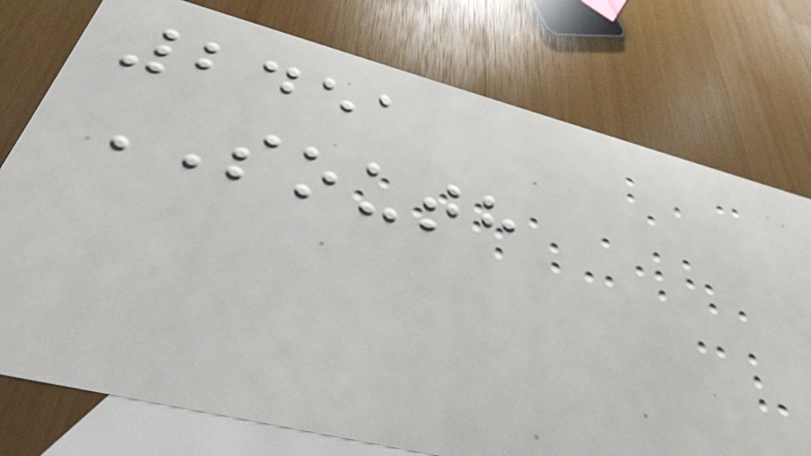2451
SOUTH
